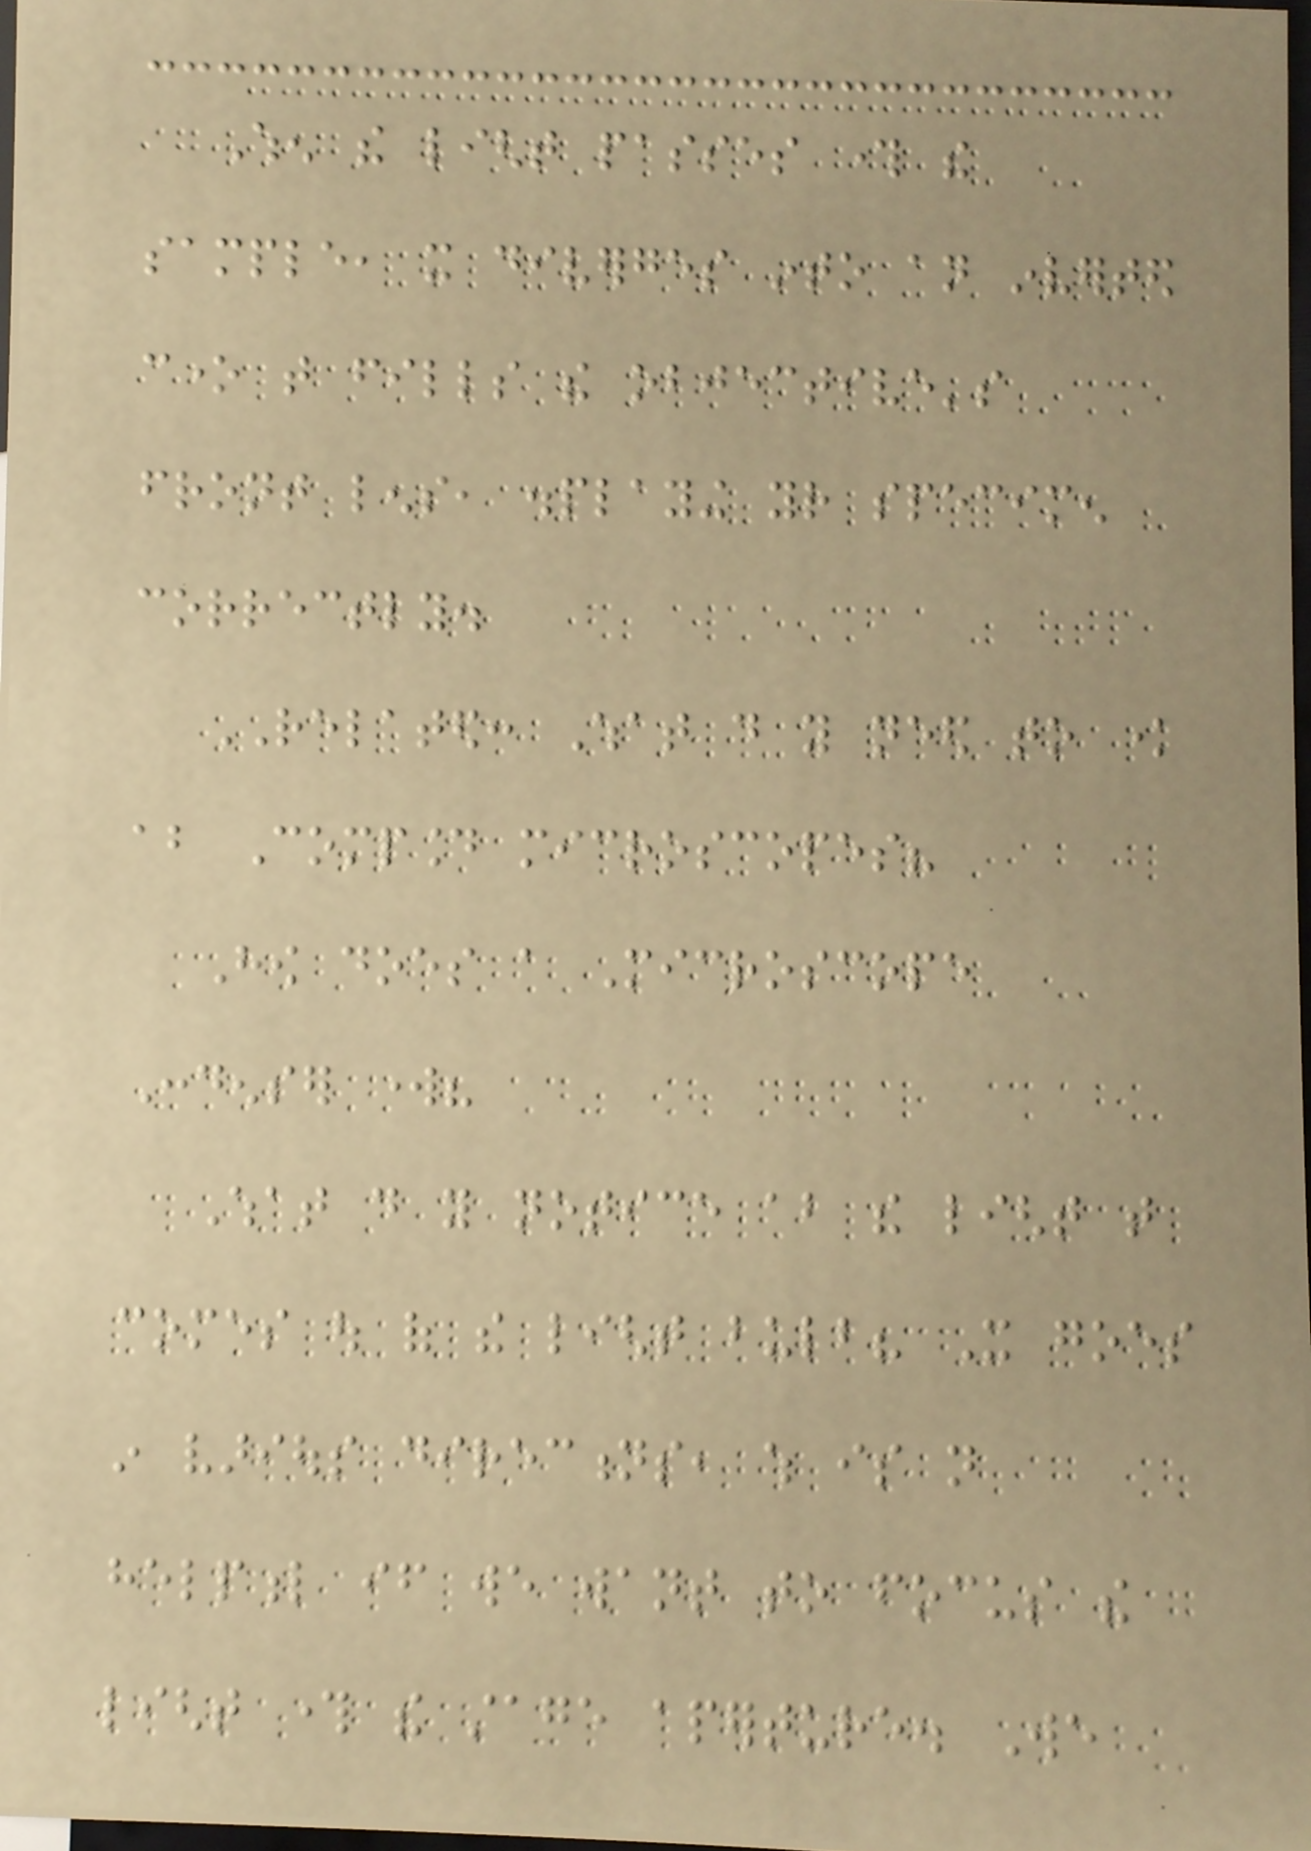When the light passes through the
sample, it diverges into an inverted
cone that fills the objective's
front lens, displaying your specimen
correctly.
RELATED: What do you need to know
about Compound microscopes?
How does a Microscope
Condenser work?
What do you notice about the light that
comes out of the light bulb? It goes
in various directions, which is not
helpful if we want to focus the
light through the stage aperture. We
